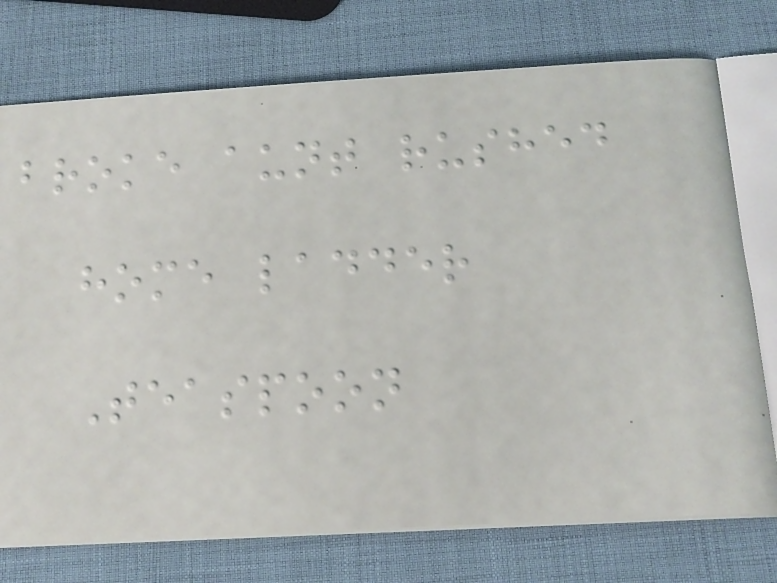broke aunt rushed
home ladder
Teaspoon
